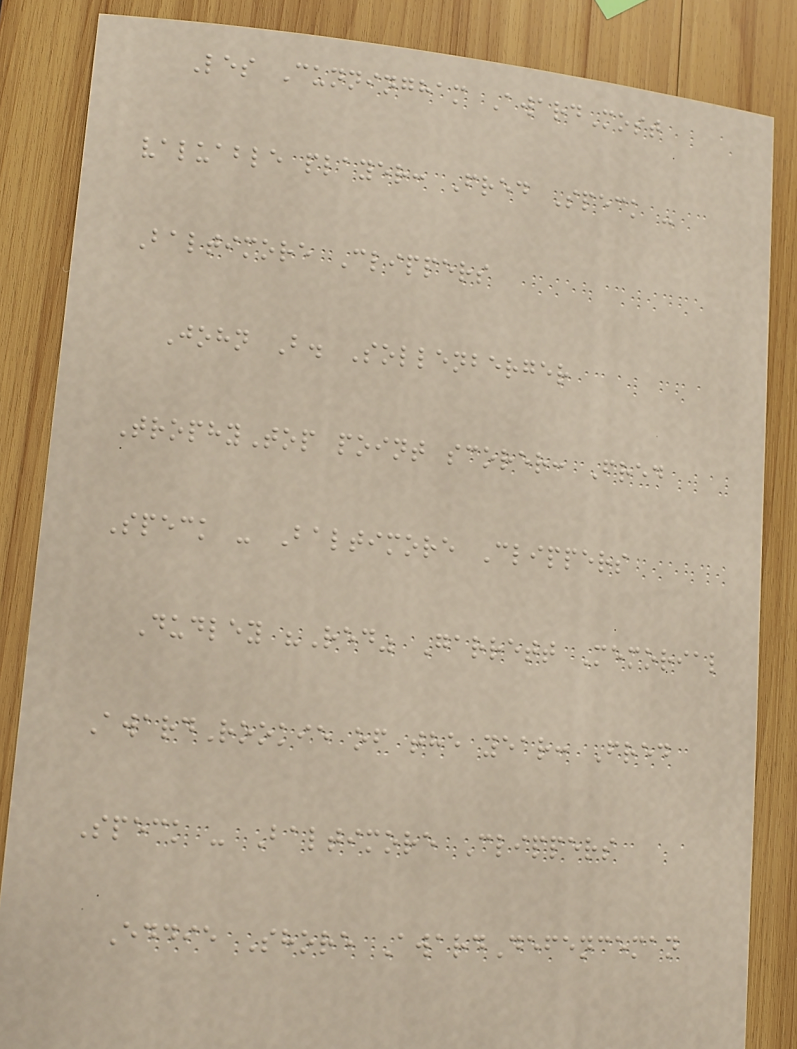Les Cunningham AwardMost
valuable player: Fred Speck -
Baltimore Clippers
John B. Sollenberger
TrophyTop point scorer: Fred
Speck - Baltimore Clippers
Dudley "Red" Garrett Memorial
AwardRookie of the year: Fred
Speck - Baltimore Clippers
Eddie Shore AwardDefenceman
